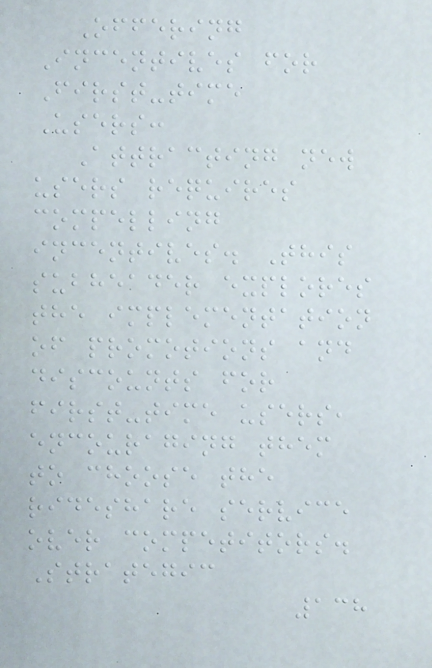Offering
Incentives for
First-time
Users:
Attracting new
users requires
compelling
incentives. This
subheader explores
the implementation
of promotions and
discounts for
first-time users,
encouraging them
to choose the
rideshare service
over competitors.
Strategic
138
